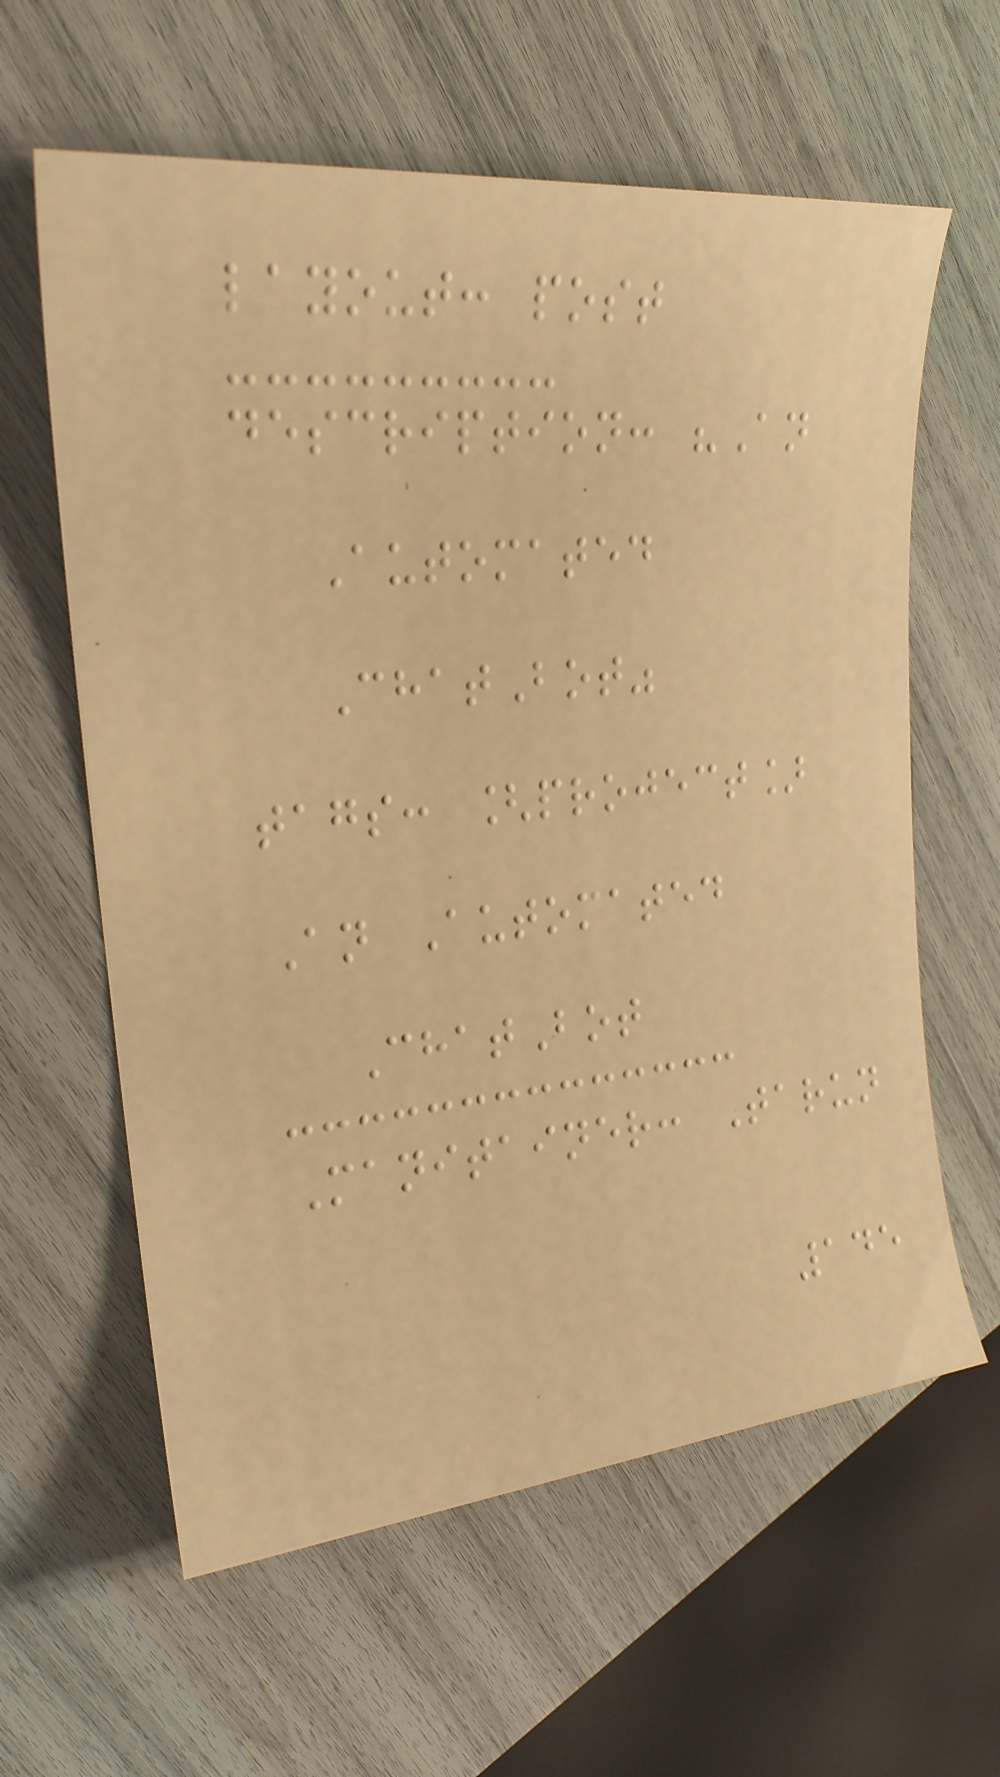layout: post
description: "An
Automated
ChatBot"
tags: [project]
An Automated
ChatBot
Manitainer: Tarun
145
